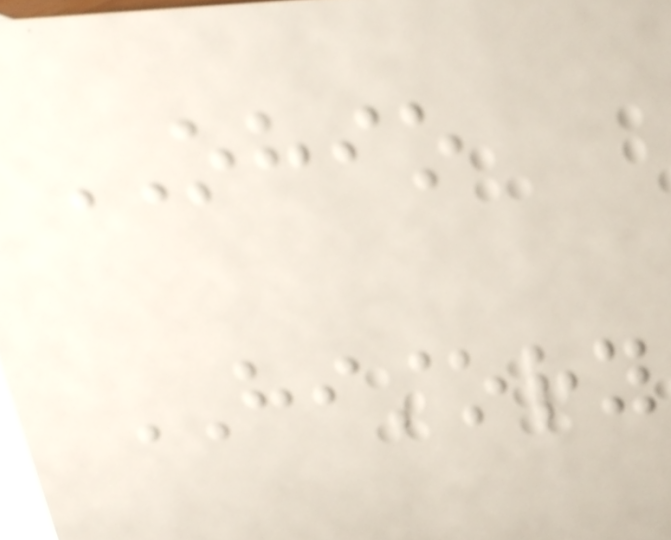OHIO
HISTORY
